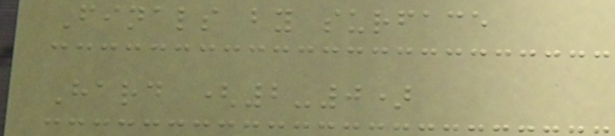Finals by surface
Hard (2-0)
